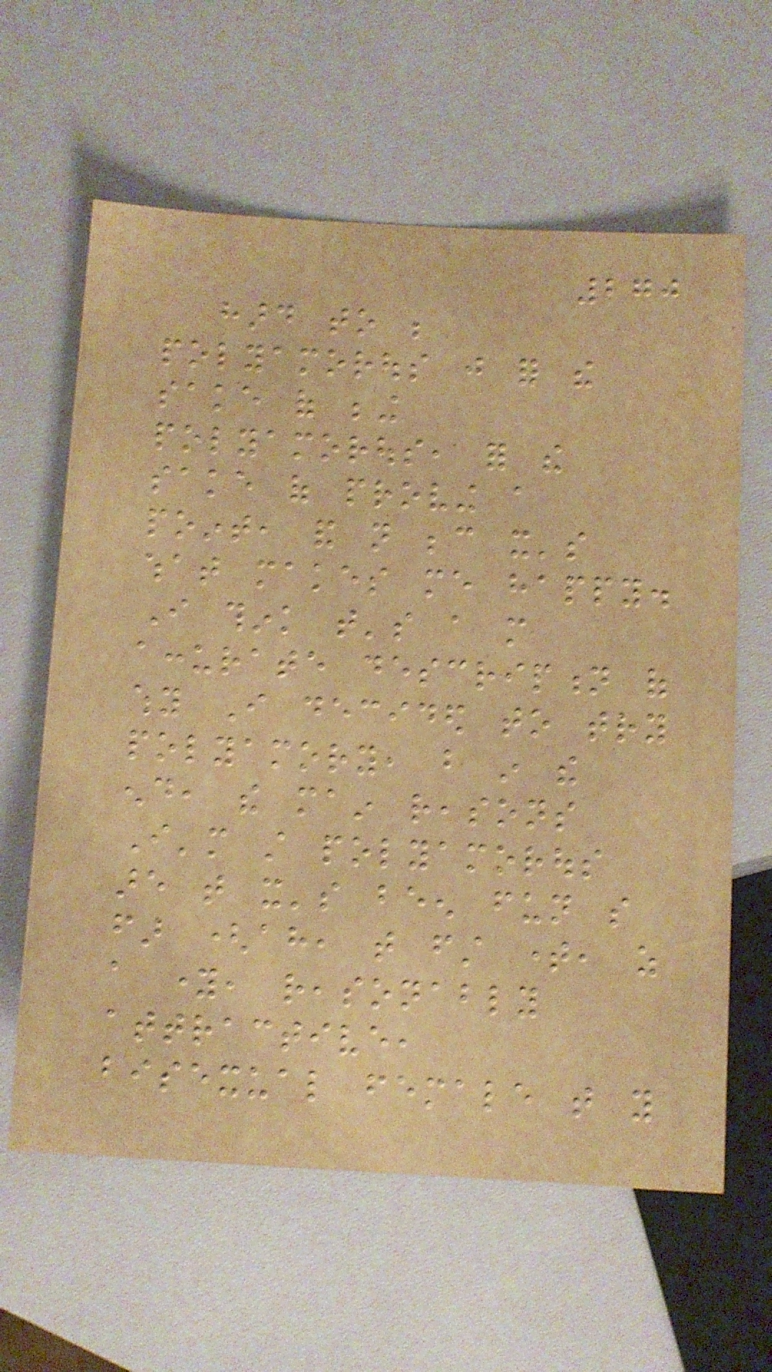270
hard to be
polyamorous just for the
sake of being
polyamorous, for the
sake of proving a
point, and not because it's
what makes me happy.
I think that's a more
accurate description of
why I decided to try
polyamory, but in the
end, the main reasons
I'm still polyamorous
are that it's been fun so
far (ah, that first time, as
a young, reasonably
attractive,
bisexual female that you
